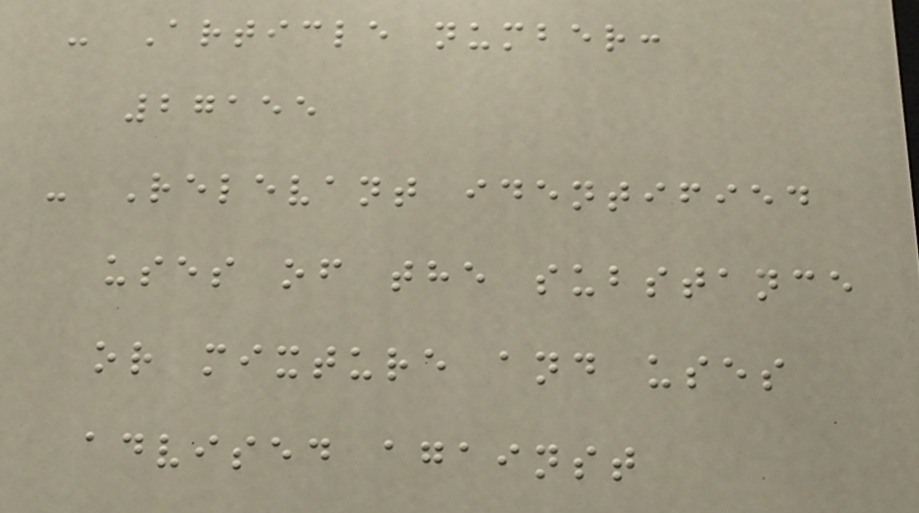- Article number:
27155
- Relevant identified
uses of the substance
or mixture and uses
advised against
